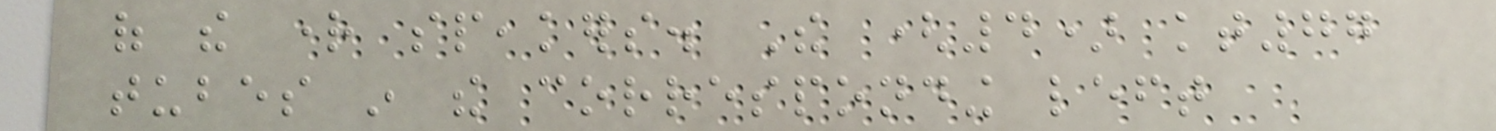of the right speakers. The (4) kt77
tubes in the corresponding left
